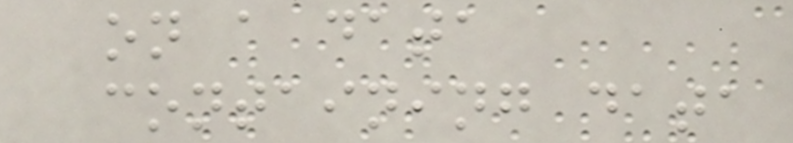on a data
containing data
